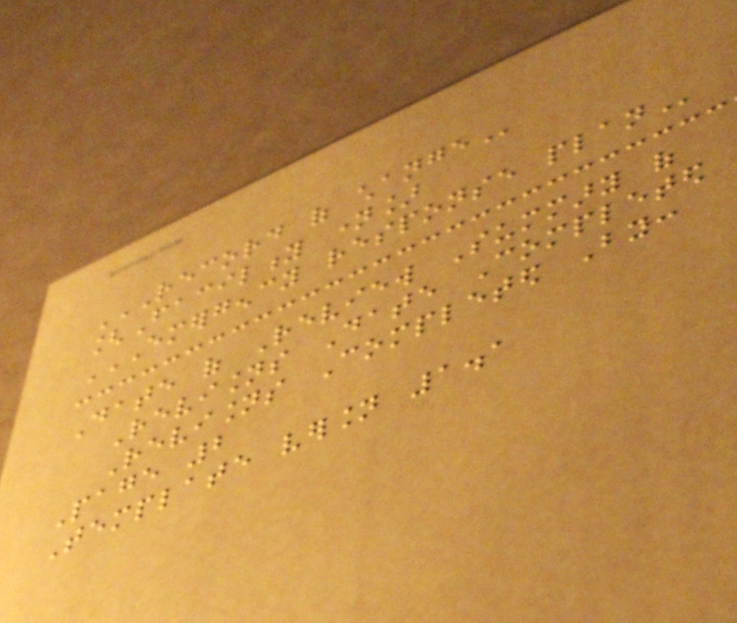RECORD OF CHANGE
[Facility name]
EMERGENCY RESPONSE PLAN
Date of Review Summary of
Revisions Date Completed
Revisions Completed By:
Page 2
Template version 1.1
